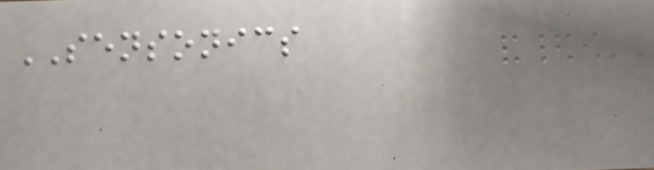SENSONICS
